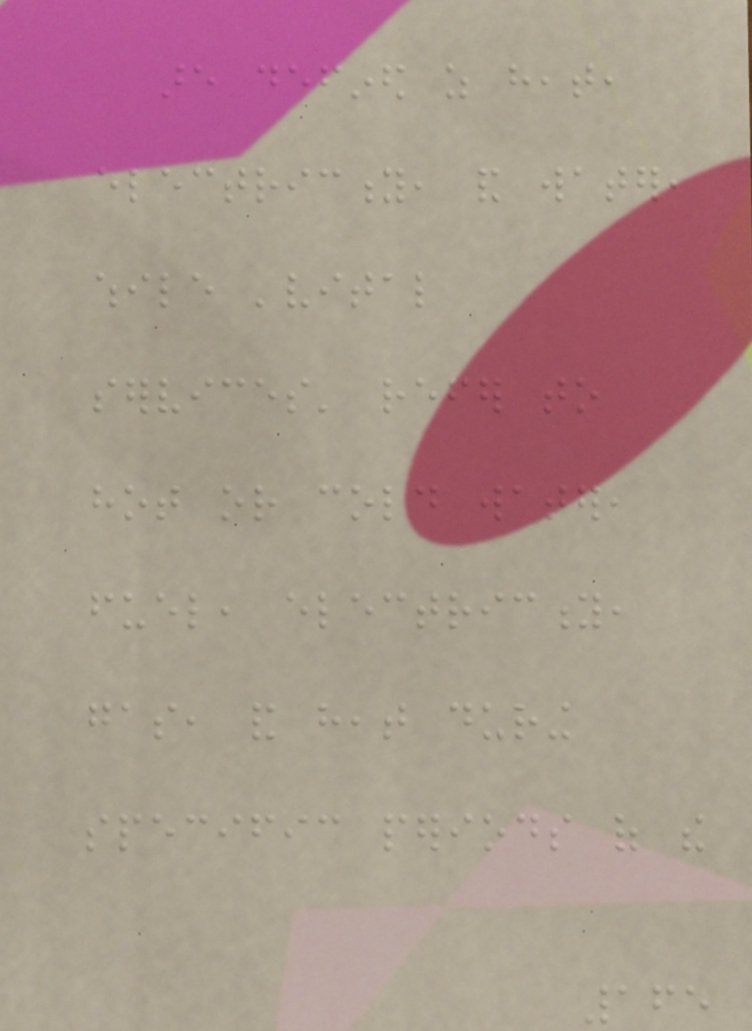are defined as heat,
electricity, and water,
while 'vital
services' refer to
hot or cold water,
fuel, electricity,
gas, and heat during
specific periods of the
165
